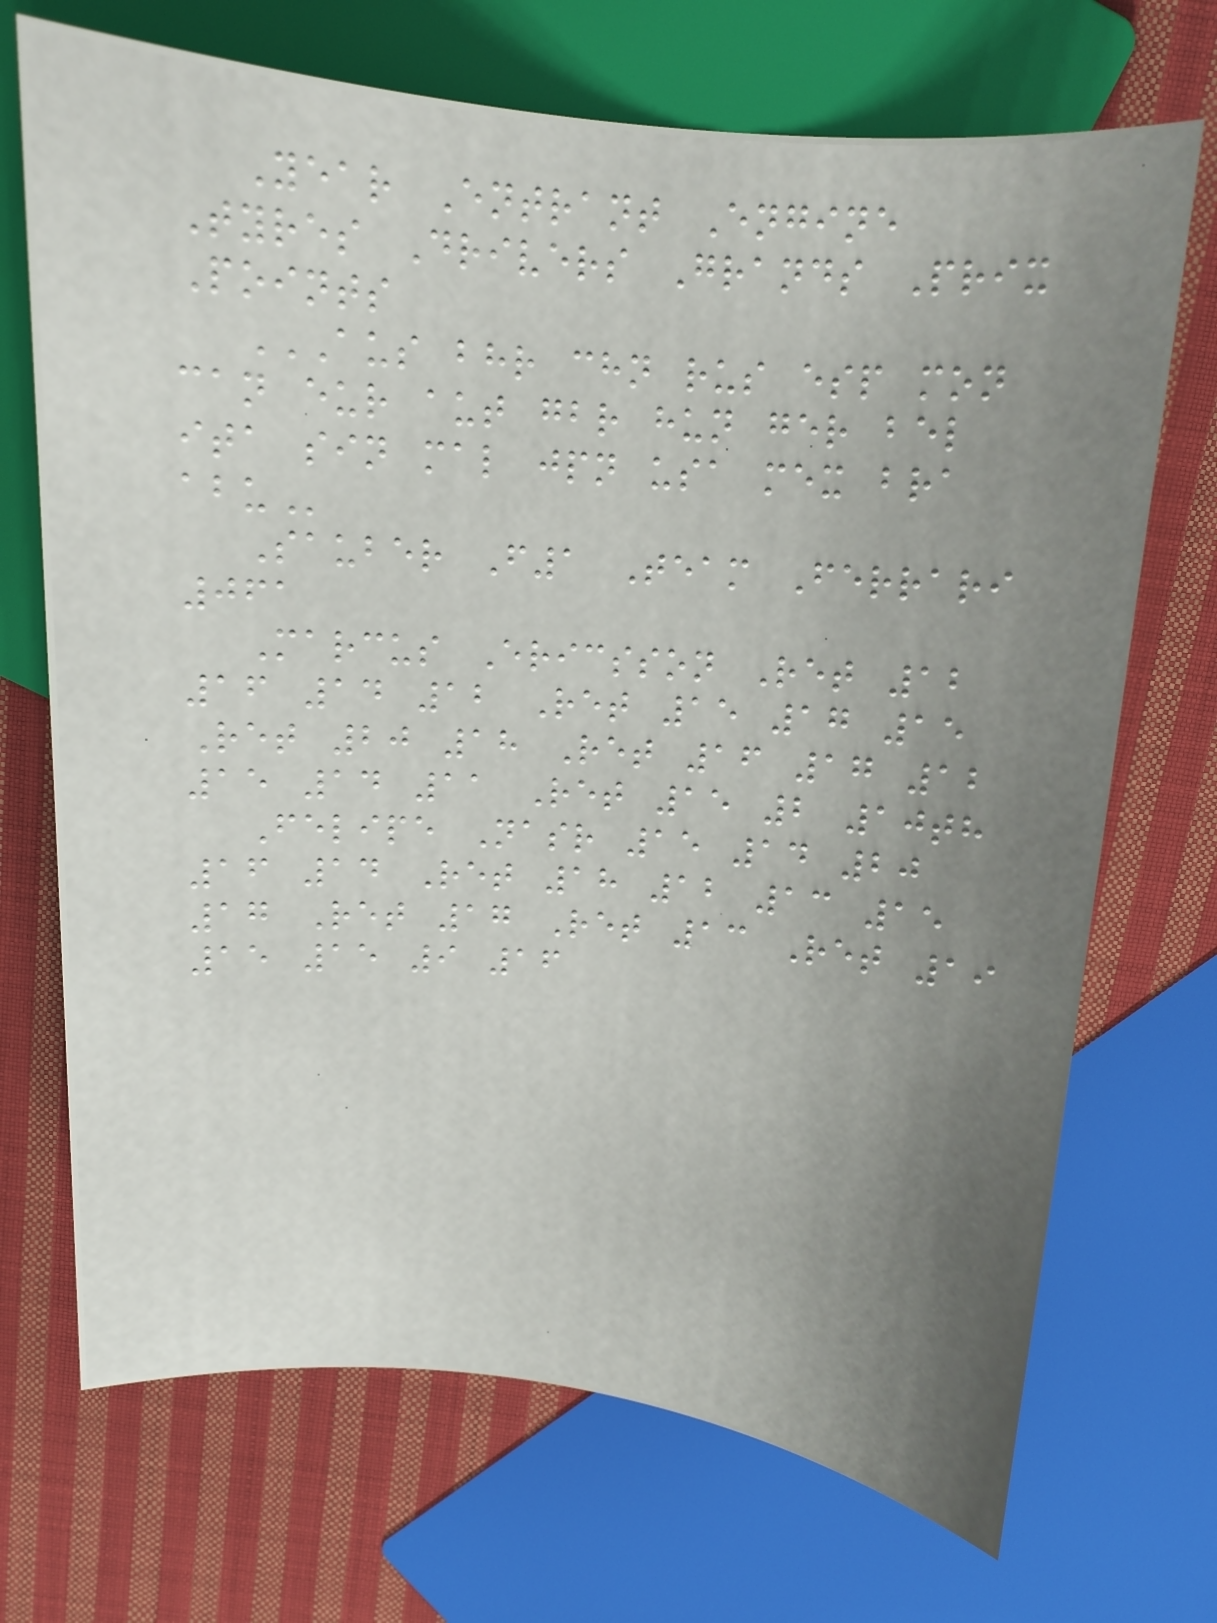Year Entrant Engine
Tyres Drivers Grands Prix
Points
AUS BHR CHN RUS ESP MON
CAN EUR AUT GBR HUN GER BEL
ITA SIN MAL JPN USA MEX BRA
ABU
Sauber F1 Team Ferrari
061
Marcus Ericsson Ret 12
16 14 12 Ret 15 17 15
Ret 20 18 Ret 16 17 12
15 14 11 Ret 15 2 10th
Felipe Nasr 15 14 20
16 14 Ret 18 12 13 15
17 Ret 17 Ret 13 Ret 19
15 15 9 16
